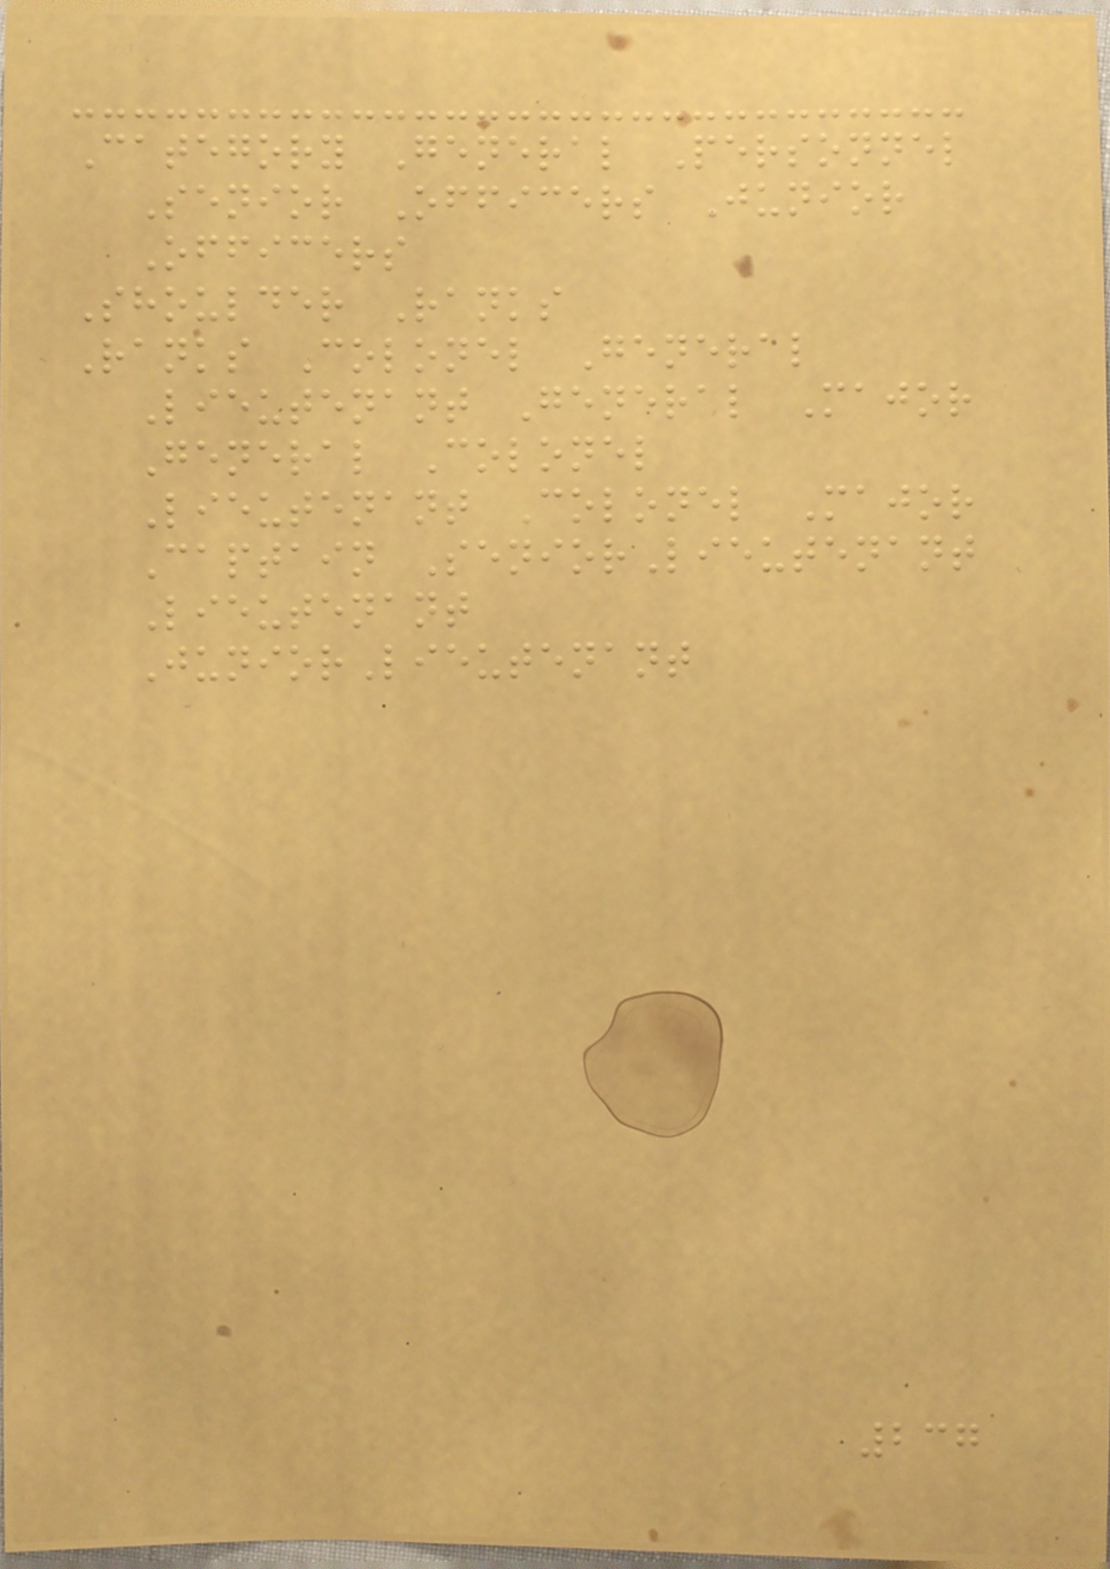Category General Personnel
Senior Officers Junior
Officers
Shoulder Ranks
Ranks Colonel General
Lieutenant General Major
General Colonel
Lieutenant Colonel Major
Captain SeniorLieutenant
Lieutenant
JuniorLieutenant
237
